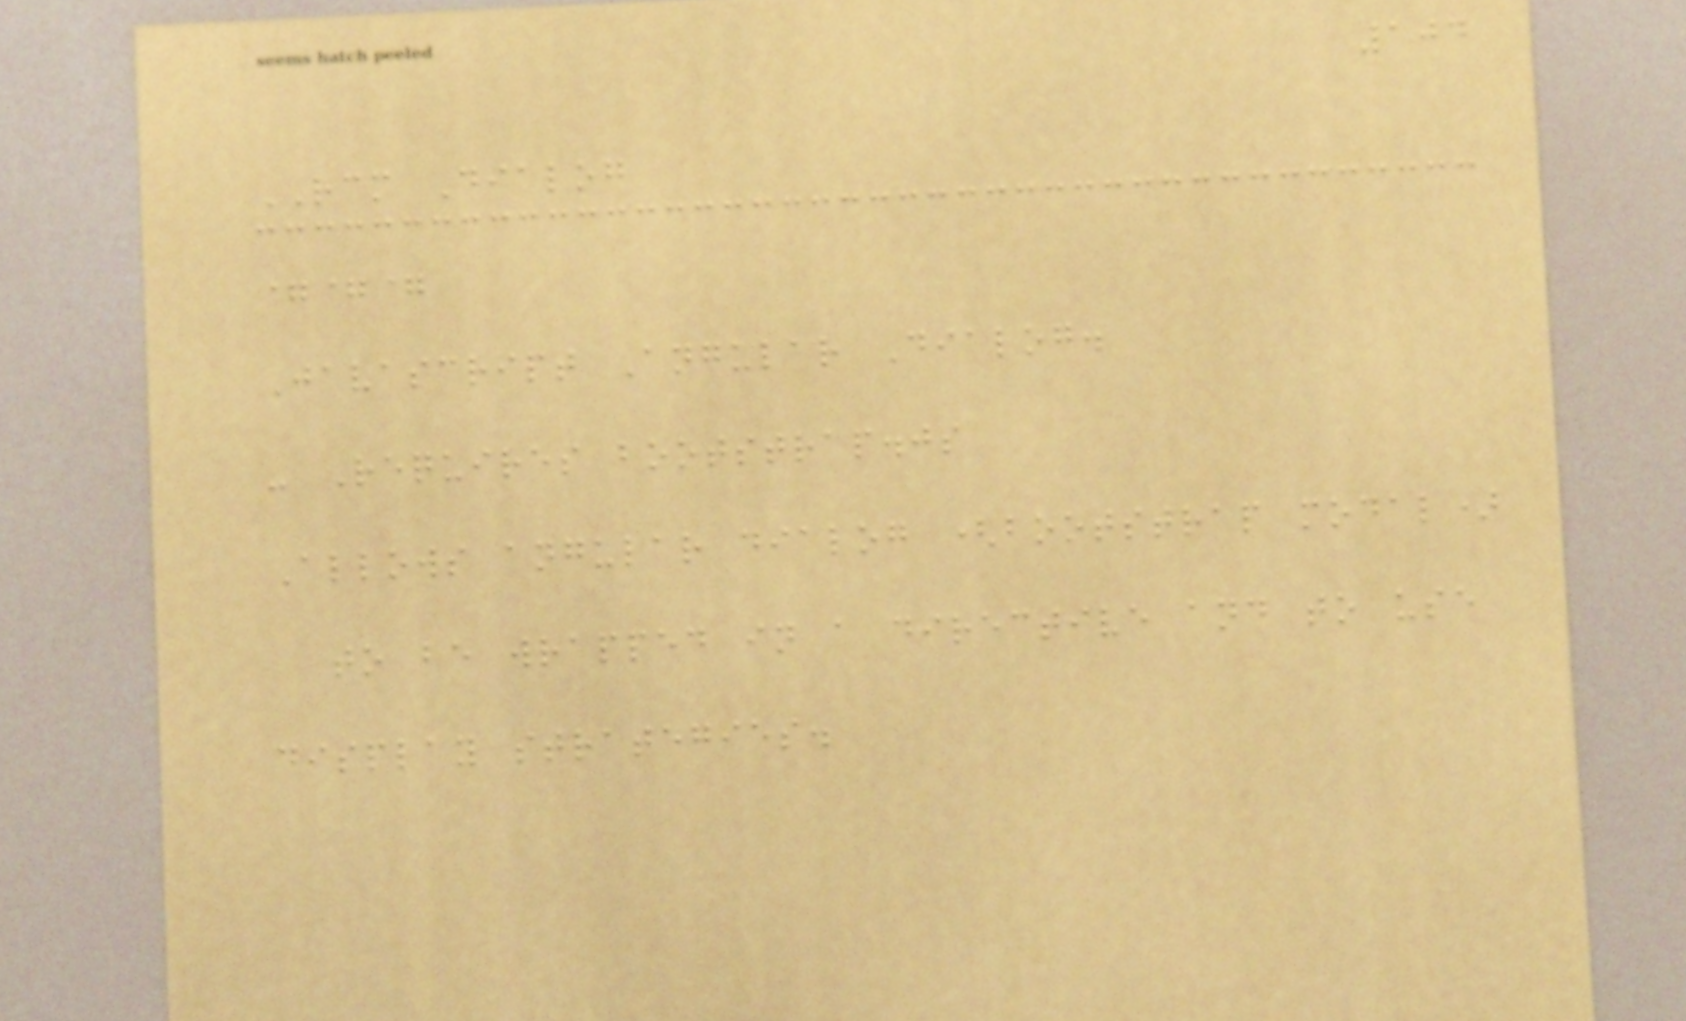104
RCM Dialog
===
Javascript Angular Dialog.
- Requires bootstrap.js
Allows angular dialog (bootstrap modal)
to be wrapped in a directive and to use
display strategies.
